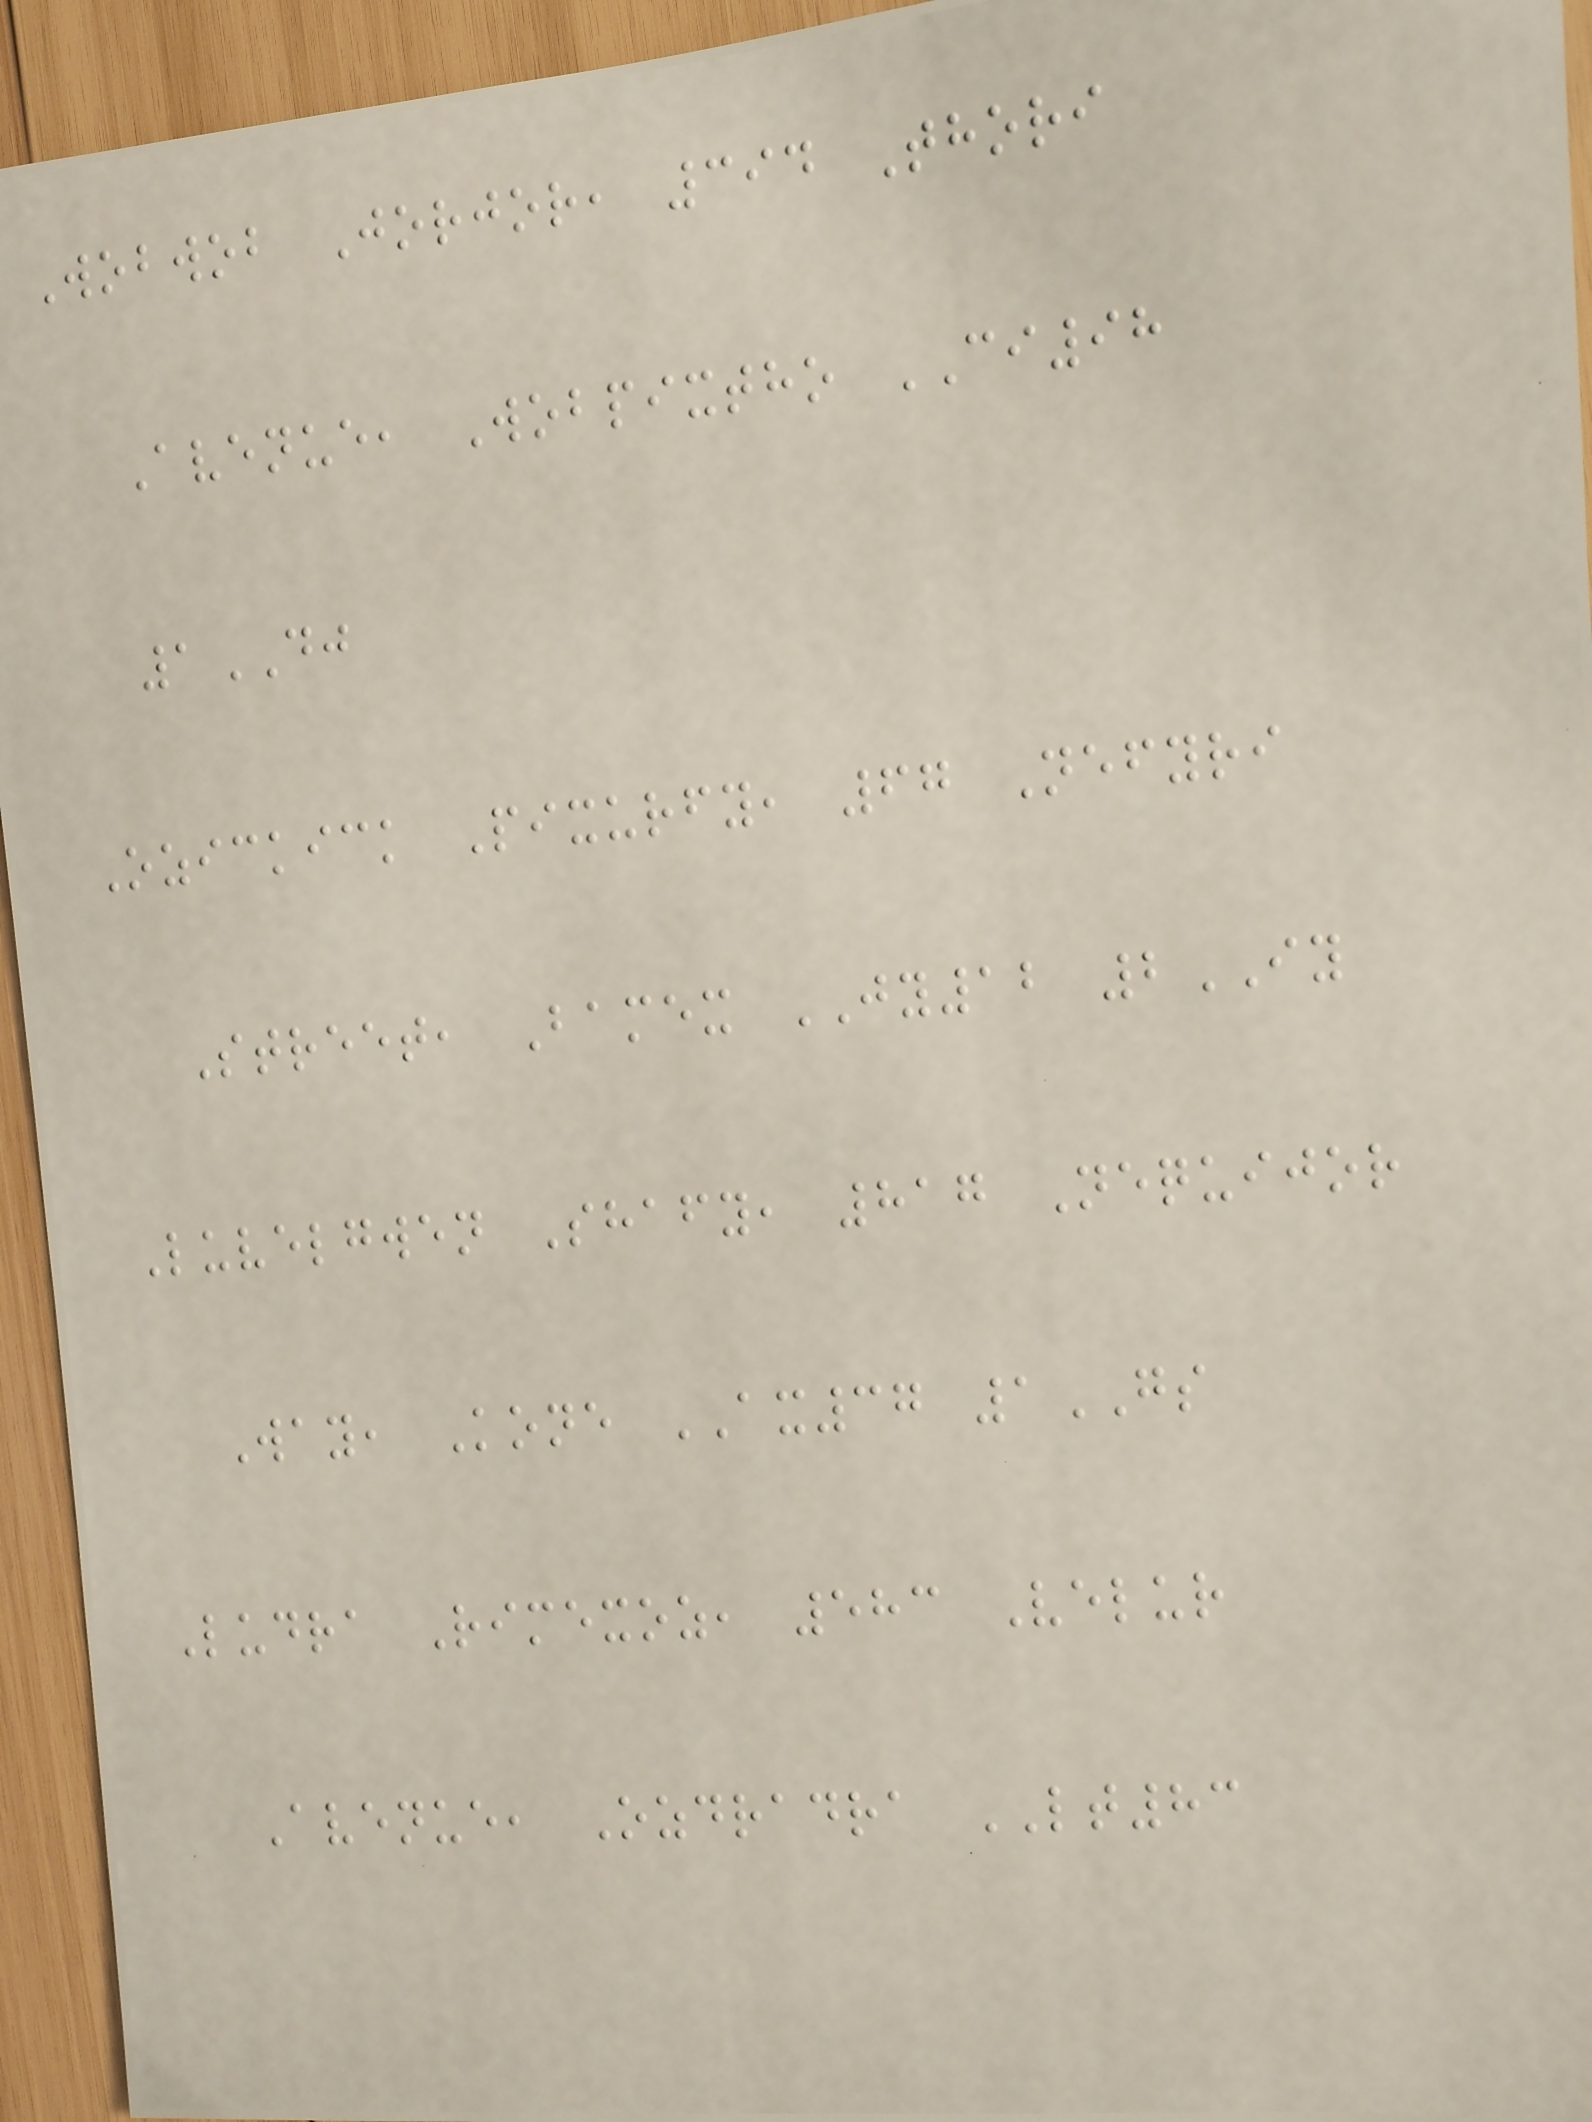Wobwob Jorjor, 394 Thori
Avenue, Wobpixtho CI98
1DJ
Ozickick Pixurfy, 67 Nefyri
Street, Bamex JY12 2IY
Luvelgwen Shafy, 817 Nequijor
Way, Kone AX37 1GS
Ludra Rimexoz, 583 Velur
Avenue, Ozdradra LT83
